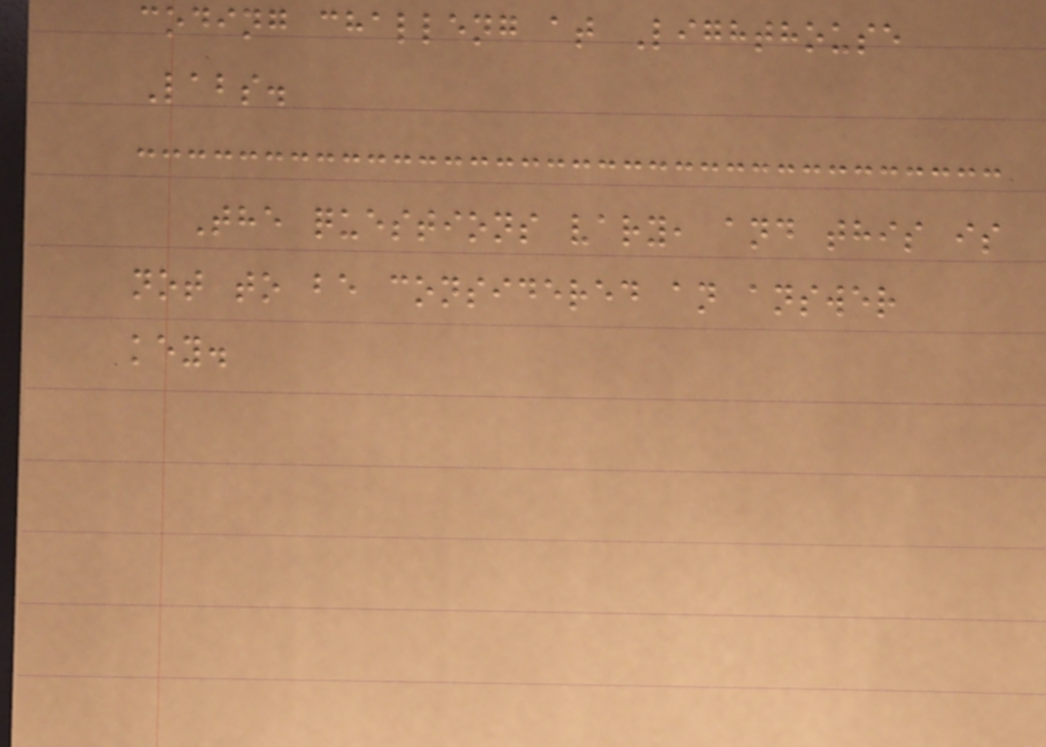coding challeng at Lighthouse
Labs.
The questions vary, and this is
not to be considered an answer
key.
